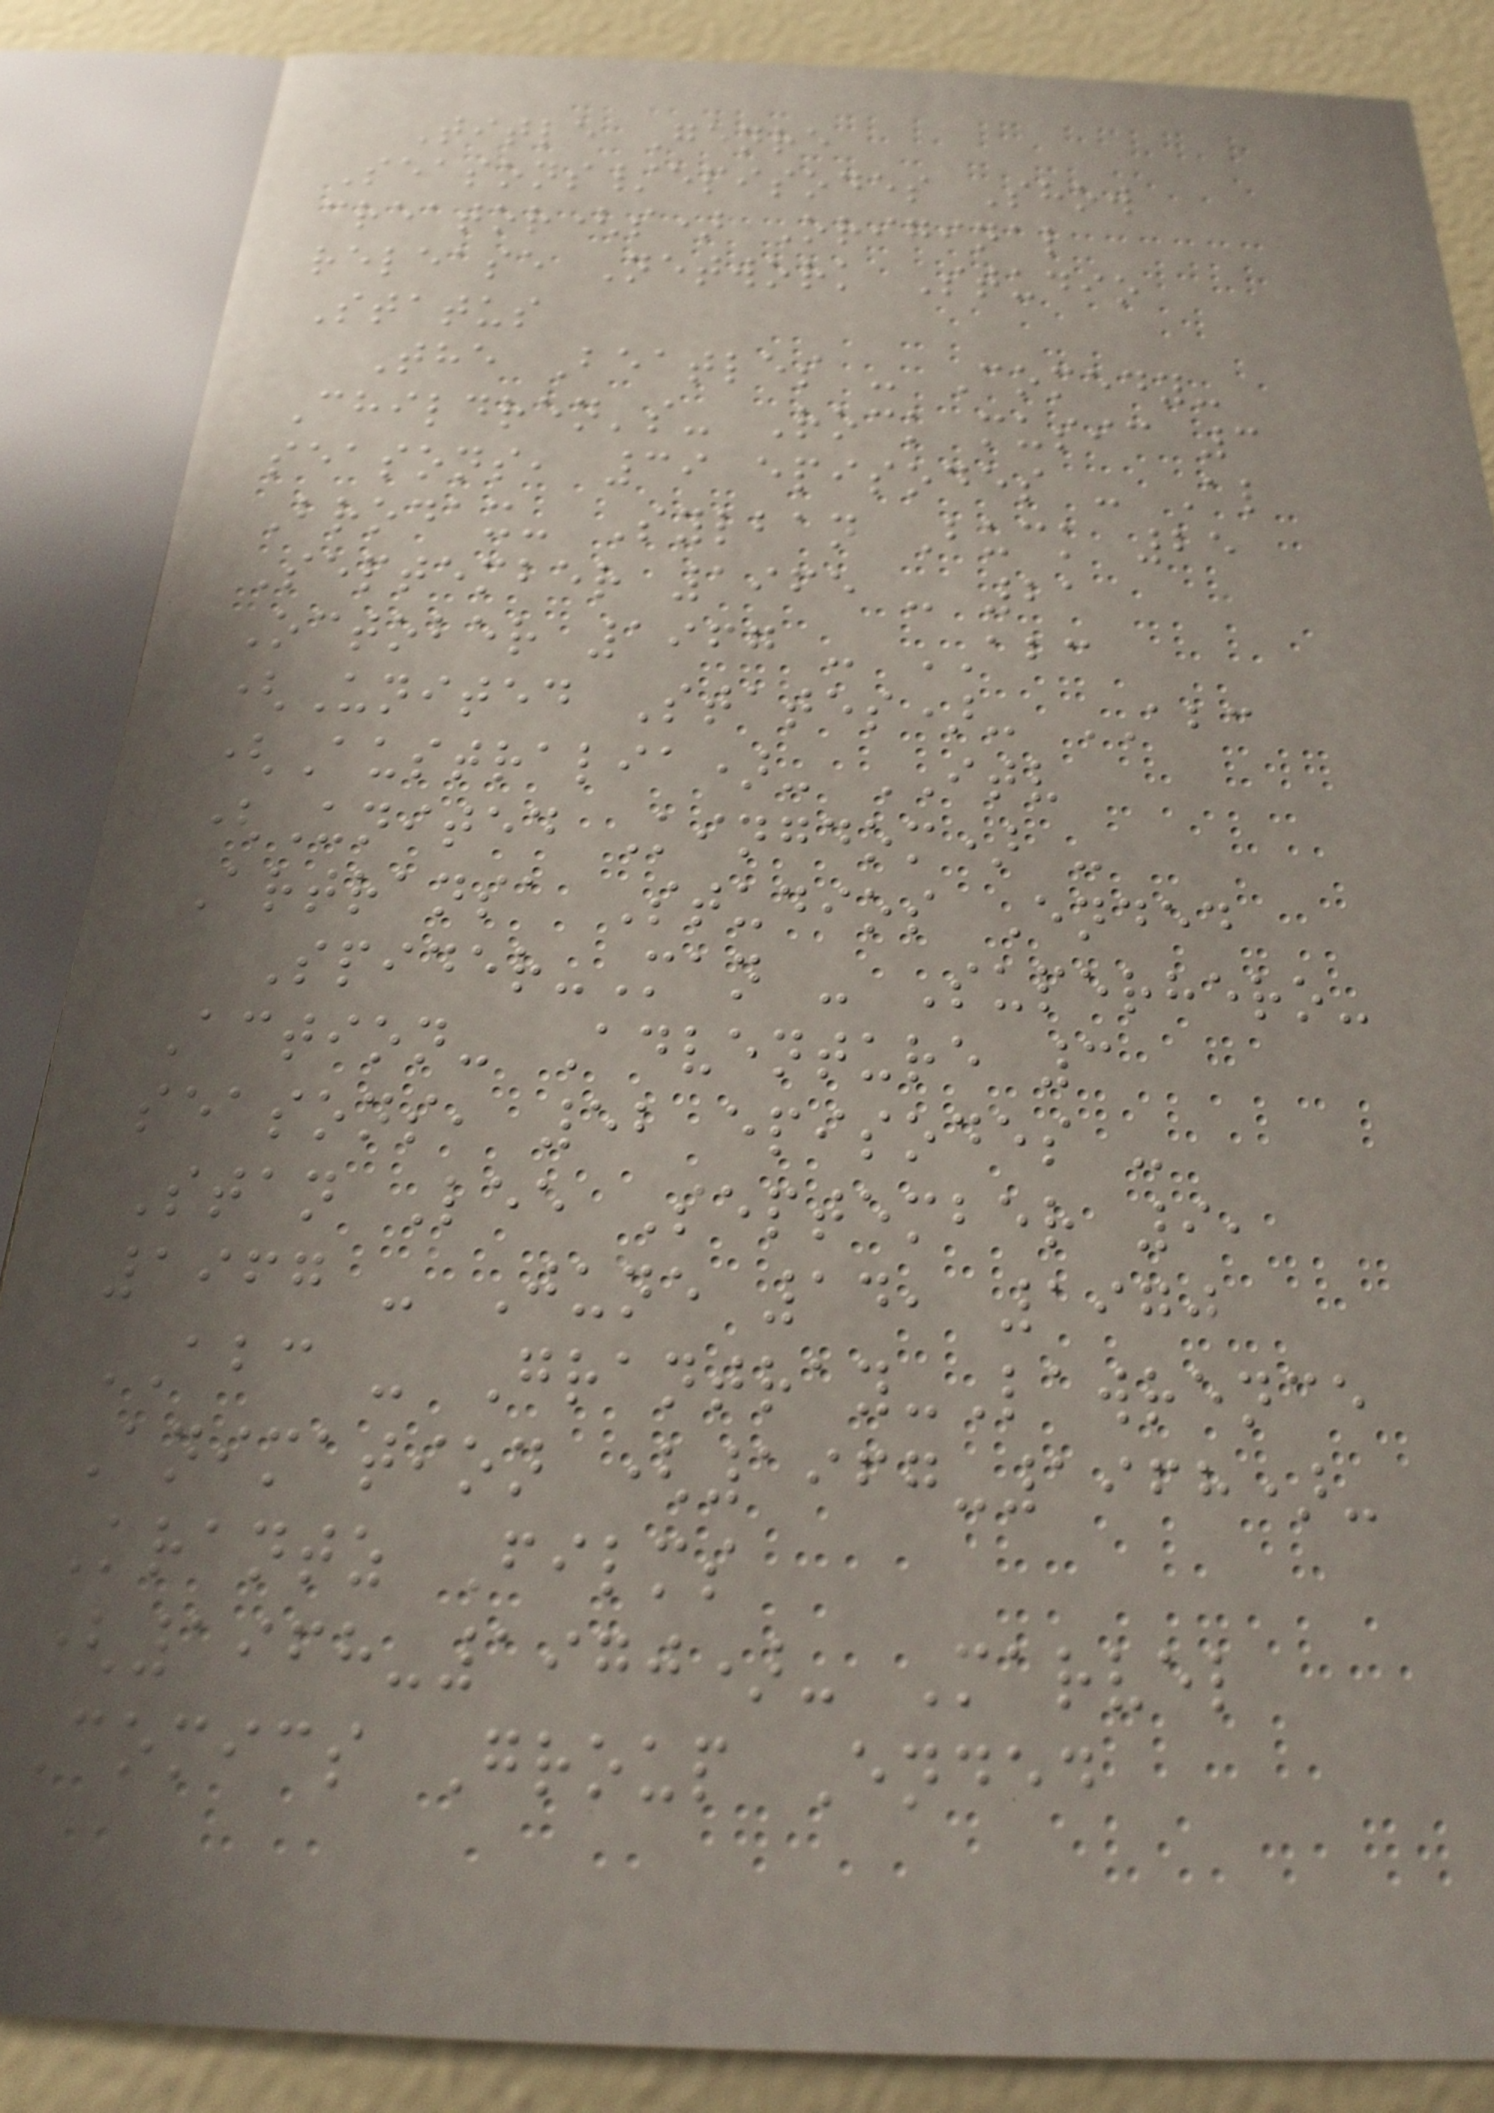Title Genre
Seasons/episodes Show
creator(s) Original
release Network Studio
Status
The Beatles - Comedy-
Children's- Rock music 3
seasons, 39 episodes - Al
Brodax- Sylban Buck 25
September 1965 - 21
October 1967 - ABC
(United States)- ABC
(Australia)- ITV
(United Kingdom) -
Artransa Studios Ended
Spider-Man - Superhero-
Action- Adventure 3
seasons, 52 episodes -
Stan Lee September 9,
1967 - June 14, 1970
ABC - Grantray-Lawrence
Animation (1967-1968)-
Krantz Films
(1968-1970)- Marvel
Comics Group Ended
